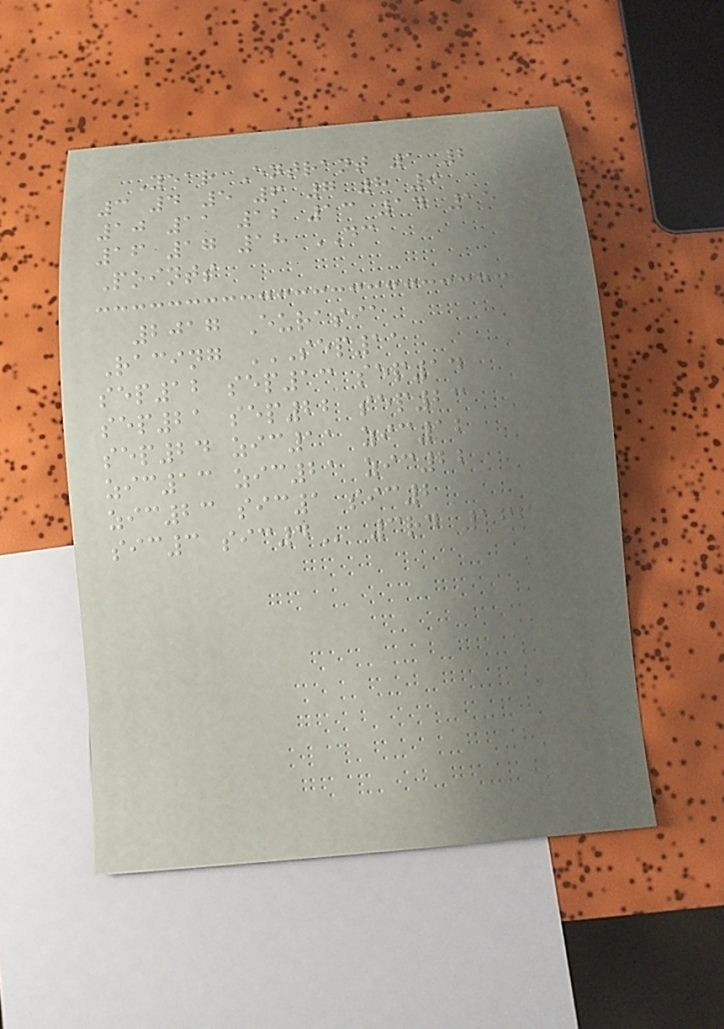Year Entrant 1 2
3 4 5 6 7 8 9
10 11 12 13 14 15
16 17 18 DC
Points
2017 Eurasia
Racing SEP11
SEP12 SEP13 SEP14
SEP21 SEP22 SEP23
SEP24 ZIC11 ZIC12
ZIC13 ZIC21 ZIC22
ZIC23 SIC1 SIC2
SIC3 SIC4 3rd 166
